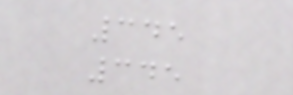345
345
